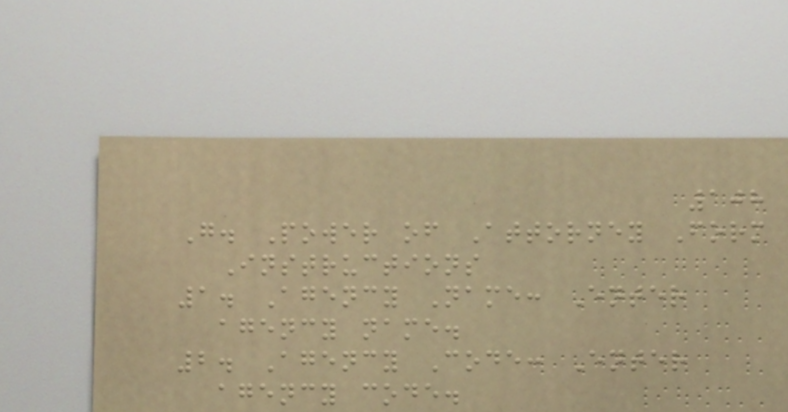108
G. Power of Attorney Form
Instructions
1. Agency Name: Enter
agency name.
2. Agency Code: Enter
agency code.
